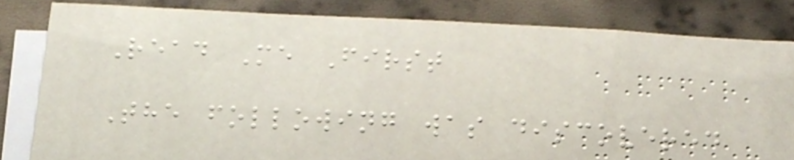Read Me First
The following was discovered
